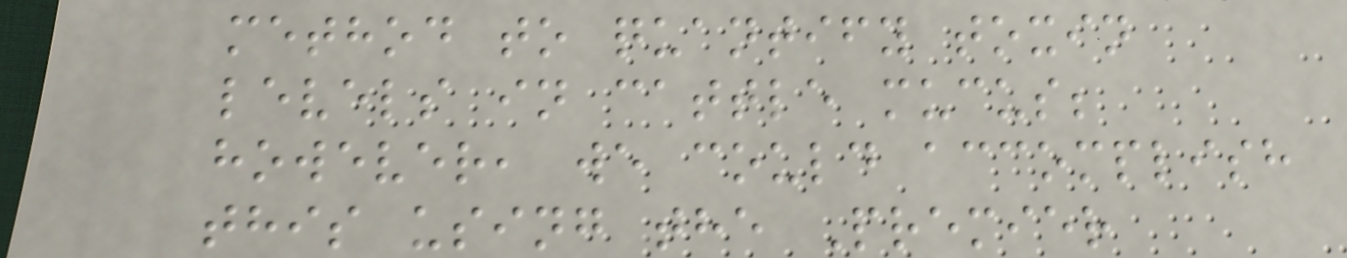method to quantify toxin
levels in cattle mucus;
however, we could accomplish
this using the Premier
